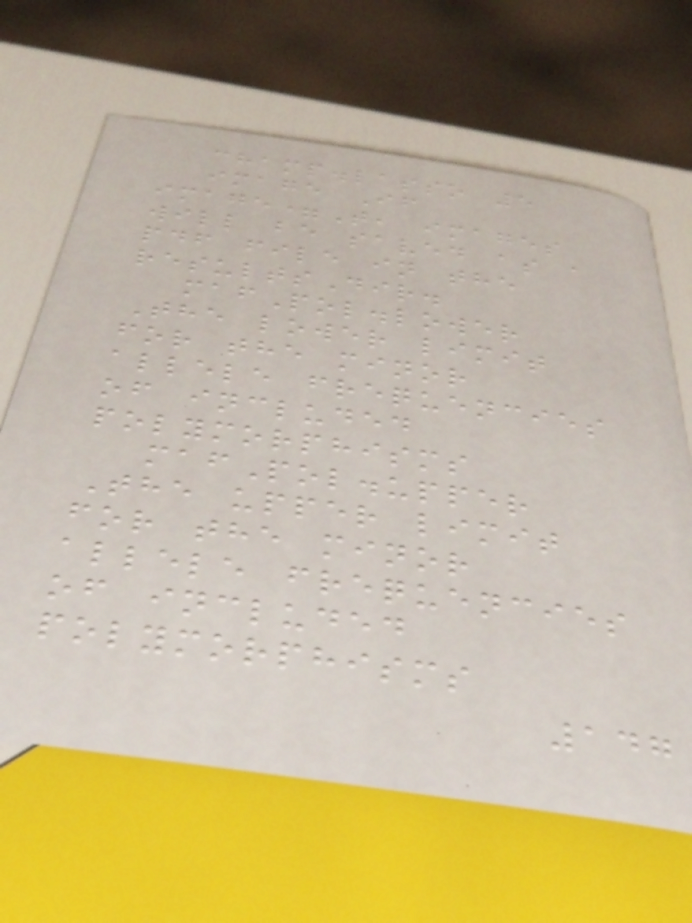champ.lasso 5
image If
image=T, images
will be saved as a
pdf file in the
resultsDir.
mafPol.lower
The lower limit
for the minor
allele frequencies
of included
polymorphisms
mafPol.upper
The upper limit
for the minor
allele frequencies
of included
polymorphisms
147
